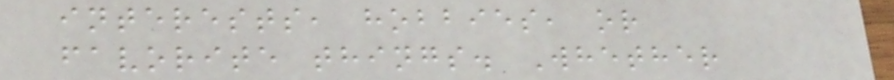interests, hobbies, or
favorite things. Whether
